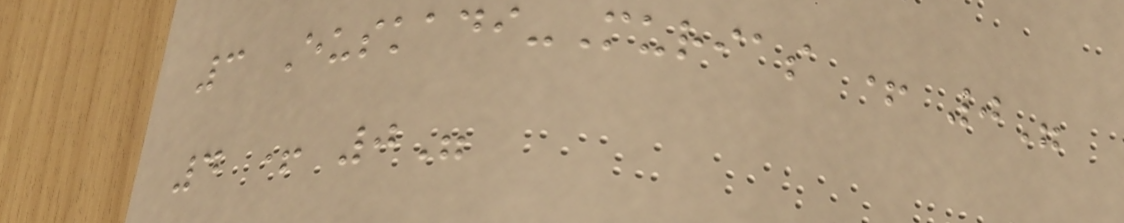3 Euskadi-Murias + 0"
4 + 0"
